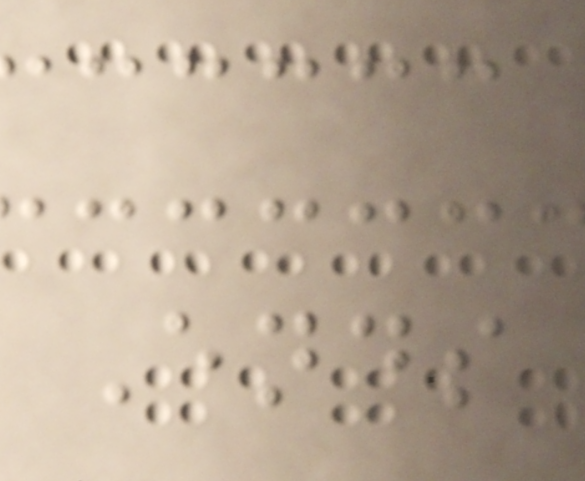Ends
